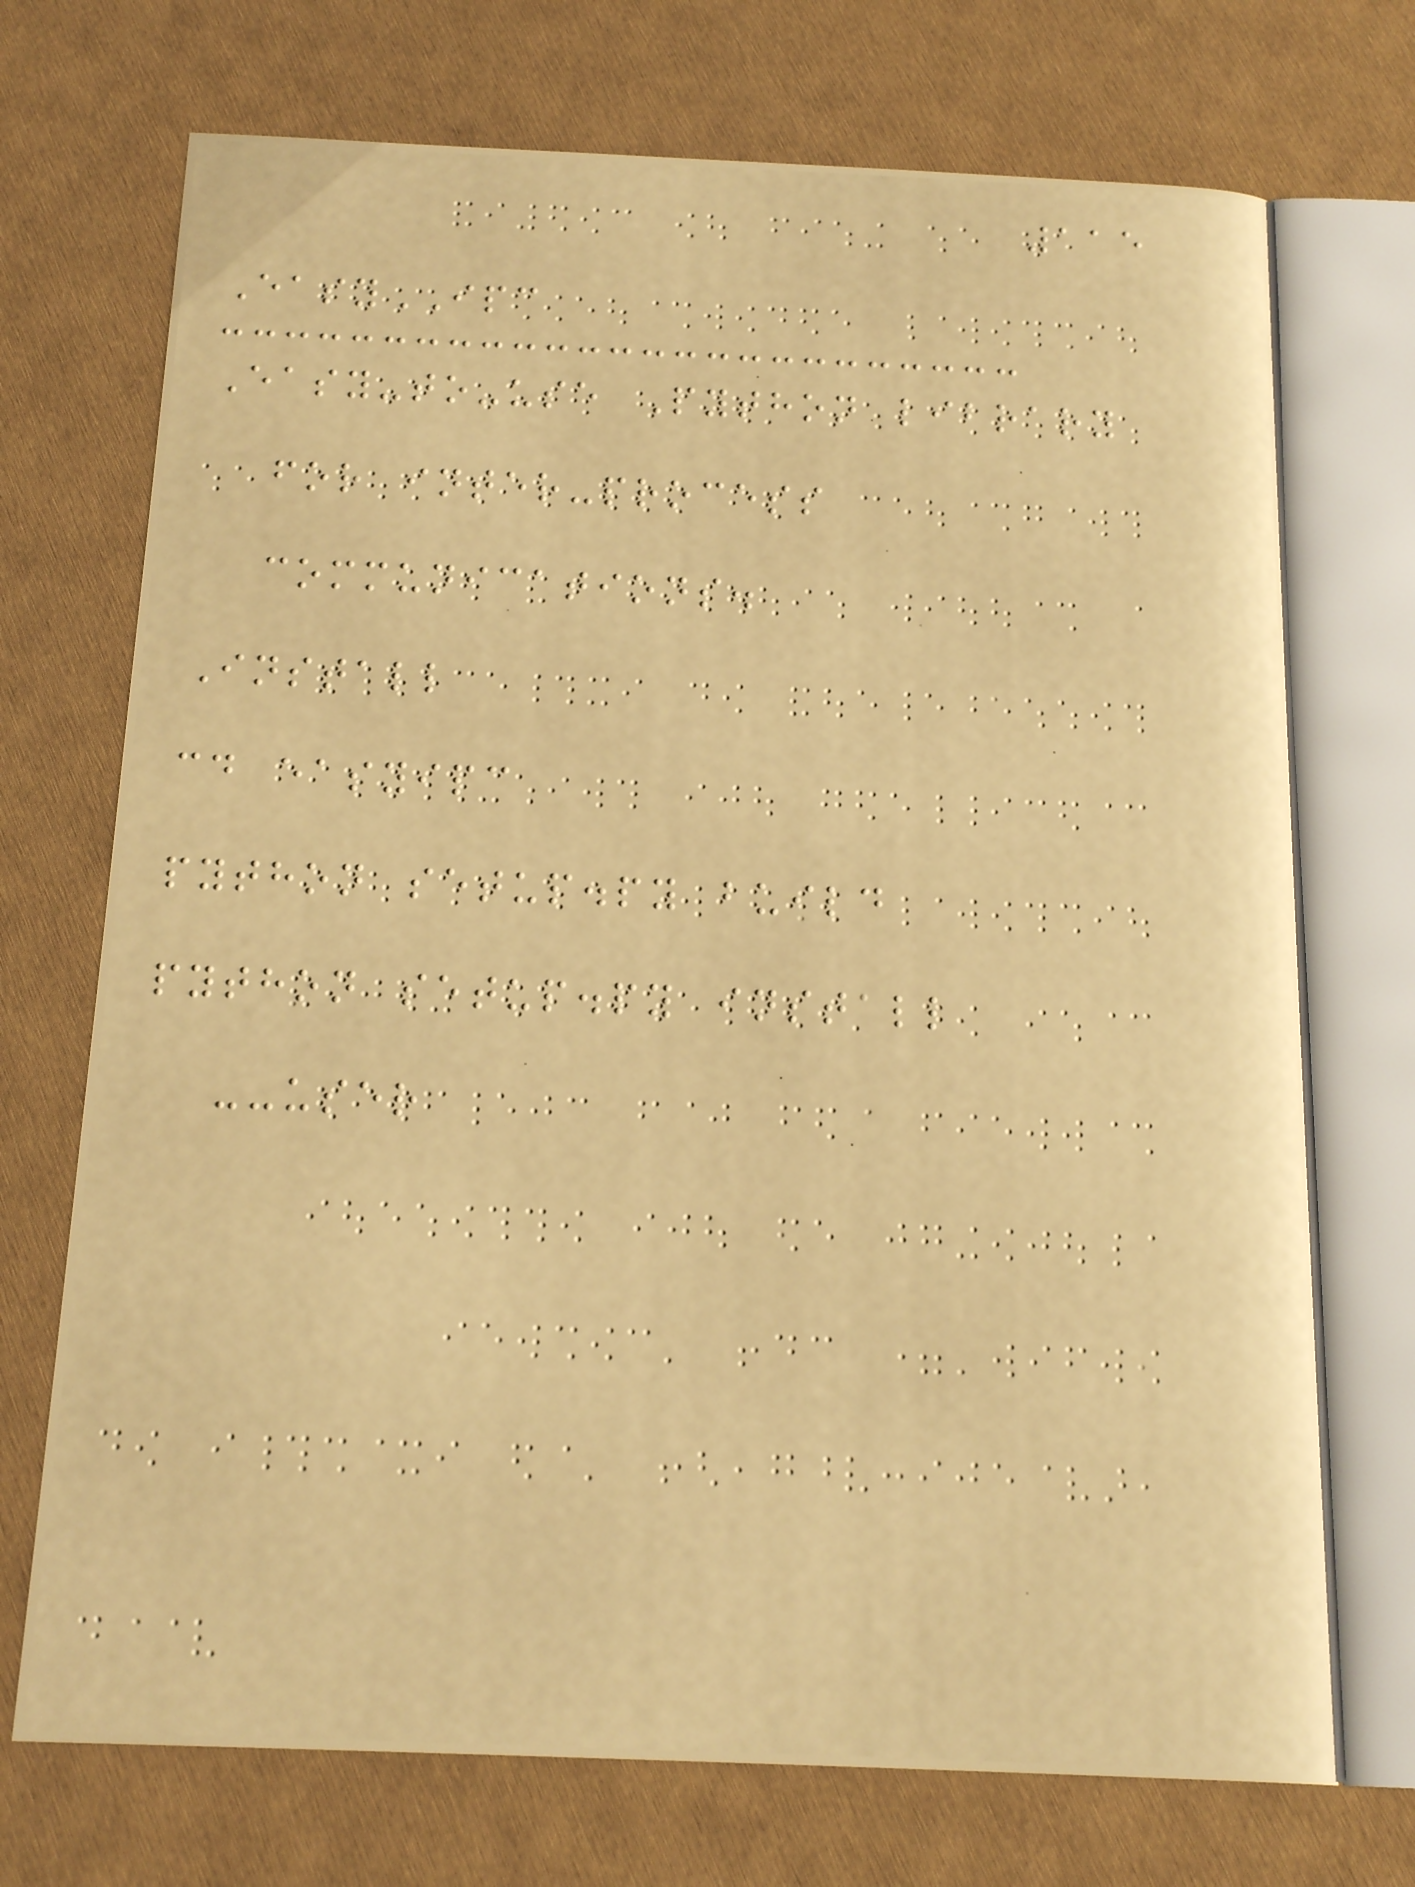115
EasyIPC
Easy-to-use Python library
for inter-process
communications.
Install
cd easyipc
python setup.py build
python setup.py install
--user
